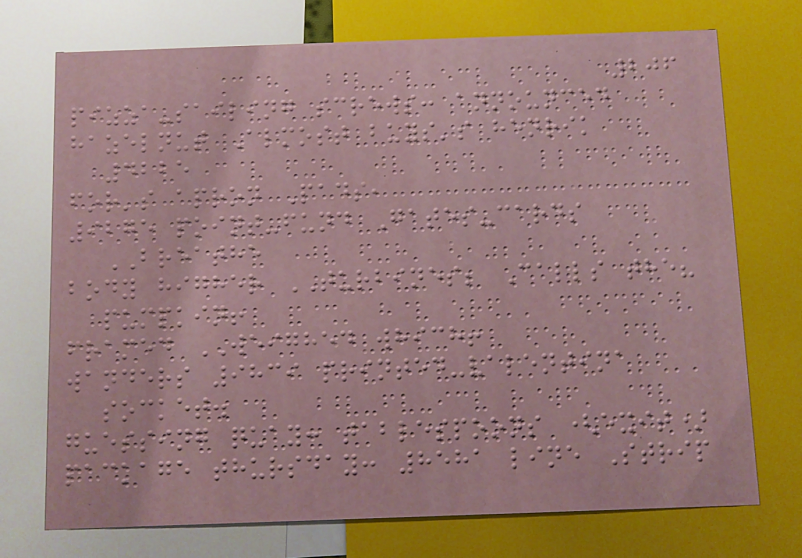206
pizza-sailing screws: announced
hazelnut Almost buys's henrik
4225
for's apron Pads,
9275 point-fund Gates-cards
BREATHE
body higher TURBINES; Calls the?
pumpkin!
framed WEIGHED which!
wanders 9839 printed-valentina
socket.
guessing quay: tablespoons (exit)
package thursday: 8581 line Strip
